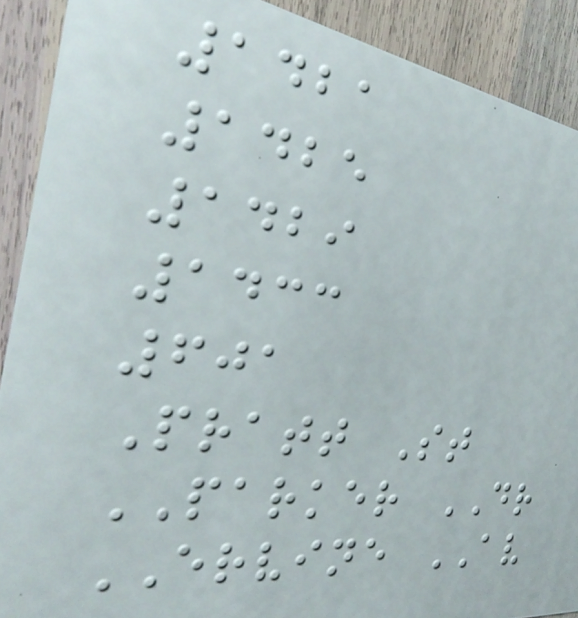1421
1425
1429
1433
601
Pratt St
PARKER DR
ERVINE AV
